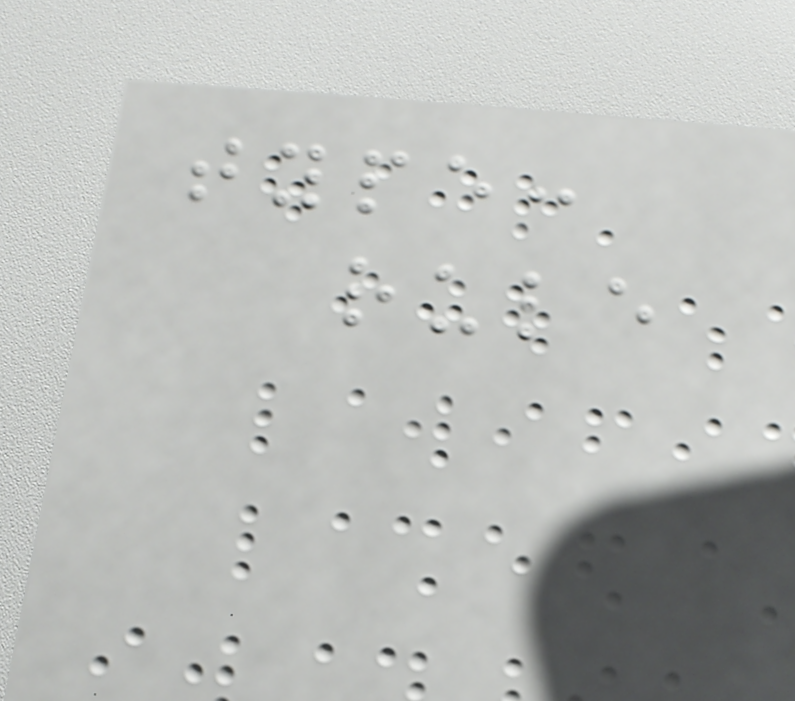type:
rule
